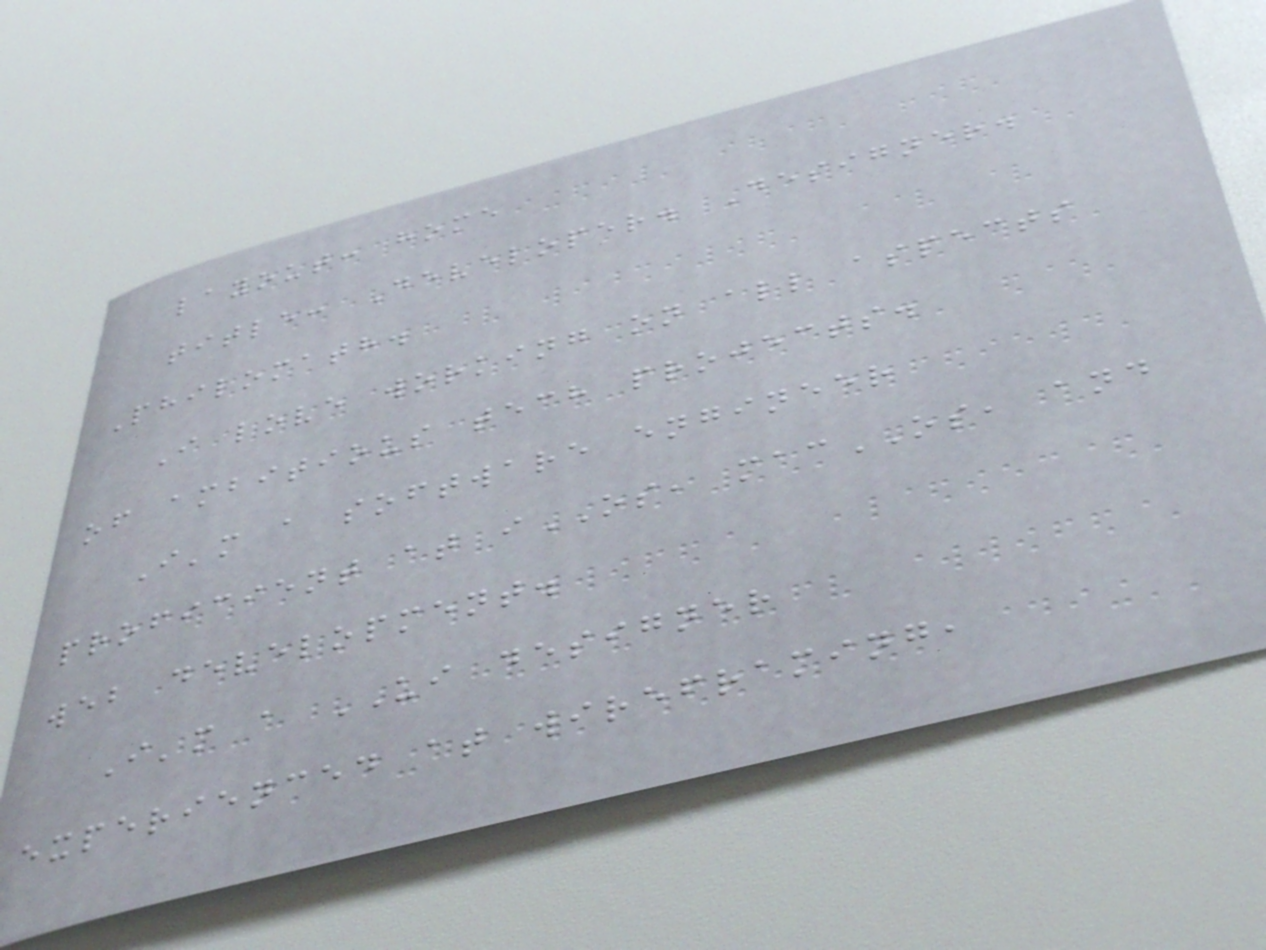layout: home
title: Developer. Designer.
Philomath.
I love working on all aspects
of ambitious tech projects.
I'm a software engineer
proficient at iOS, macOS, and
web development.
I'm a UI designer
experienced at wireframing,
